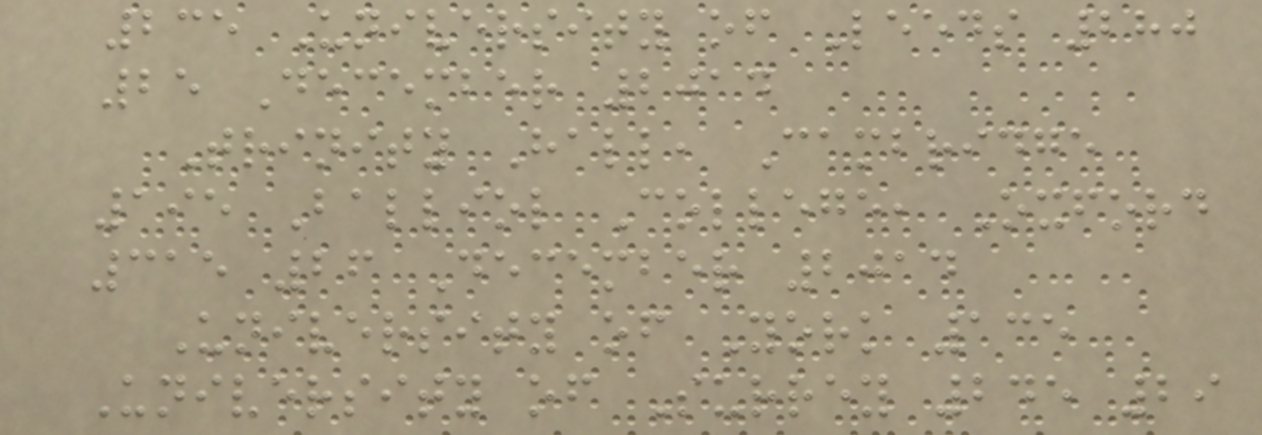235 University of Leeds 280
25 December 2014
Trinity Hall, Cambridge
195 Balliol College, Oxford
315 26 December 2014
University of York 135
University of Surrey 245 29
